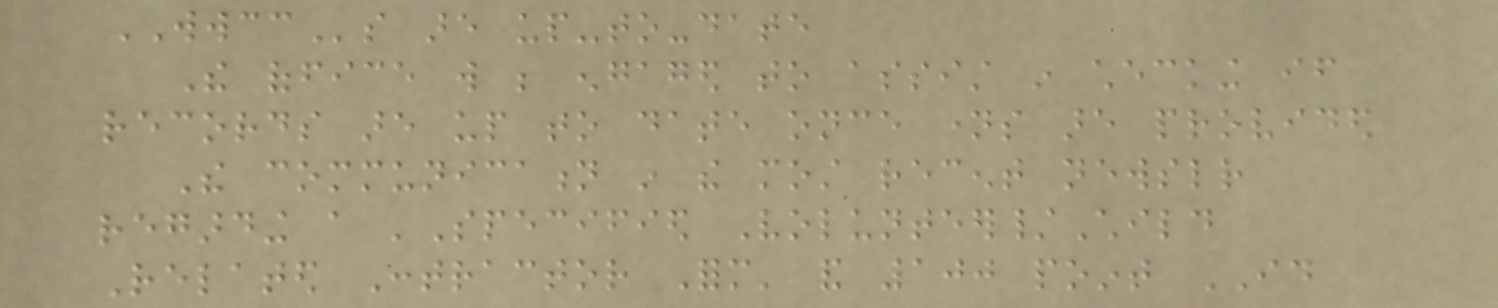WWCCs are up-to-date
The office will be engaged to assist in checking if
records are up to date once names are provided
The communication in the most recent newsletter
regarding a 'Specified Volunteer/Child
Related Contractor Form' and 100 point ID
